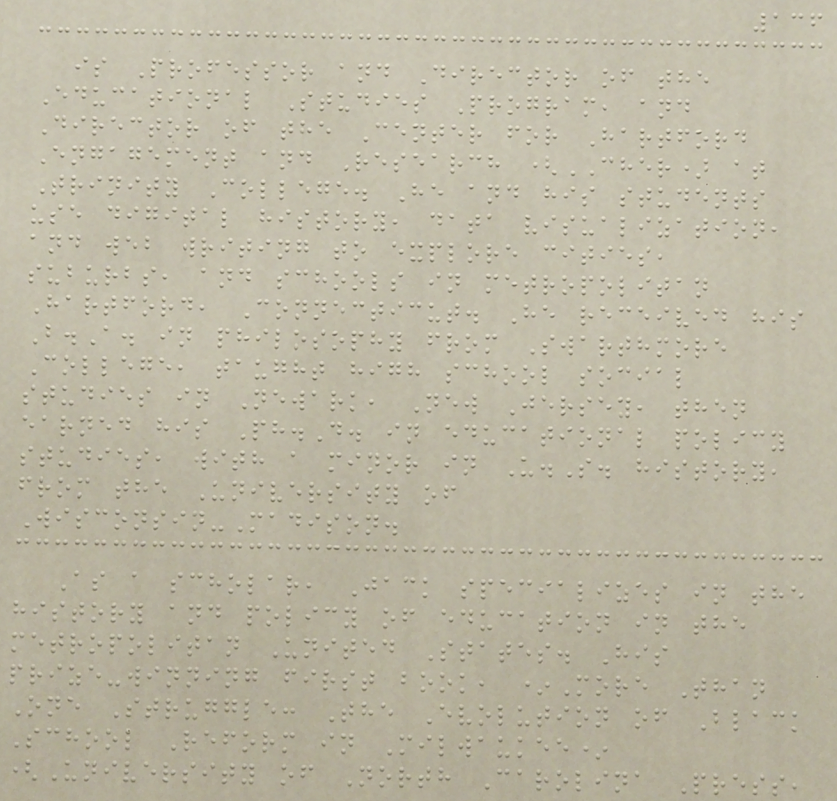136
is Professor and Director of the
Educational Studies Program, and
Director of the Center for Hartford
Engagement and Research (CHER) at
Trinity College. He and his students
use digital history, data visualization,
and web writing to explore cities,
suburbs, and schools in metropolitan
Hartford, Connecticut. He received his
B.A. in philosophy from Swarthmore
College, taught high school social
studies in Newark, New Jersey, then
earned his Ph.D. in educational policy
studies, with a minor in U.S. history,
from the University of
Wisconsin-Madison.
As a scholar, Jack specializes in the
history and policy of education in the
metropolitan United States. His
prize-winning first book, *More Than
One Struggle: The Evolution of Black
School Reform in Milwaukee*
(University of North Carolina Press,
